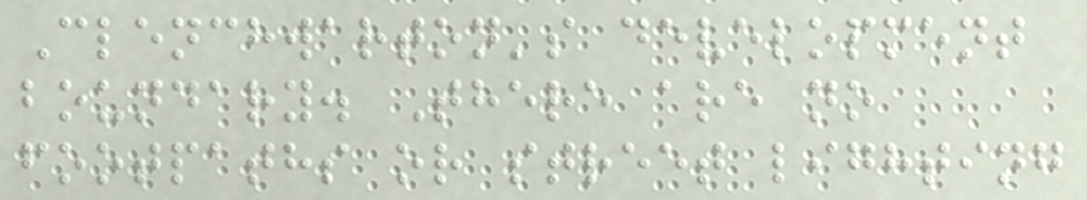Clenchwarton's development
boundary. There are no
footpaths or street lighting
